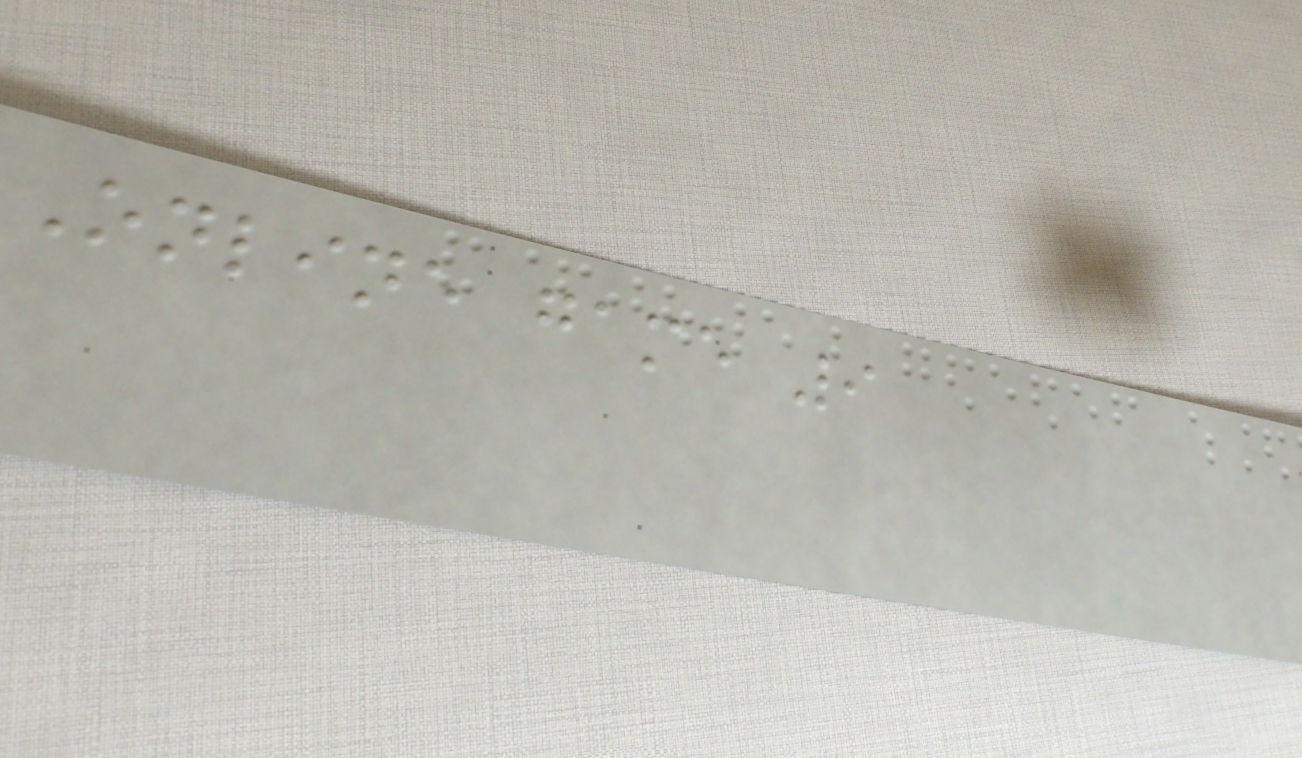Online game 9
